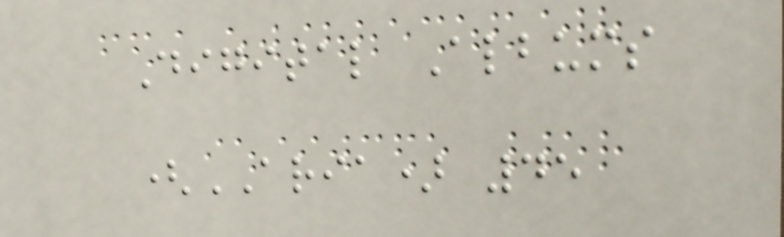Digital Albums
(ARIA) 45
